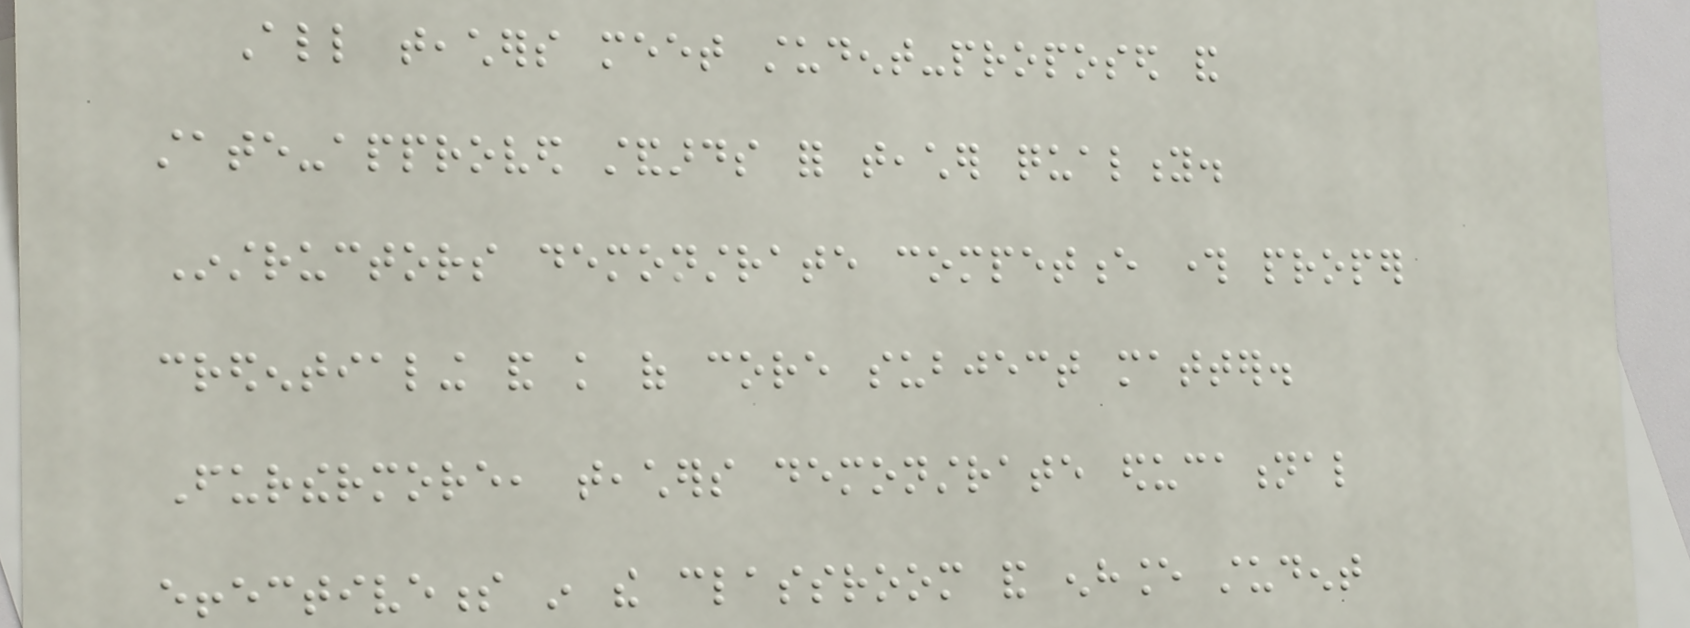All teachers meet student-proposed and
state-approved standards for teacher quality.
Instructors demonstrate competence through proper
credentialing and knowledge of core subject matter.
Furthermore, teachers demonstrate educational
effectiveness in the classroom and enhance student
